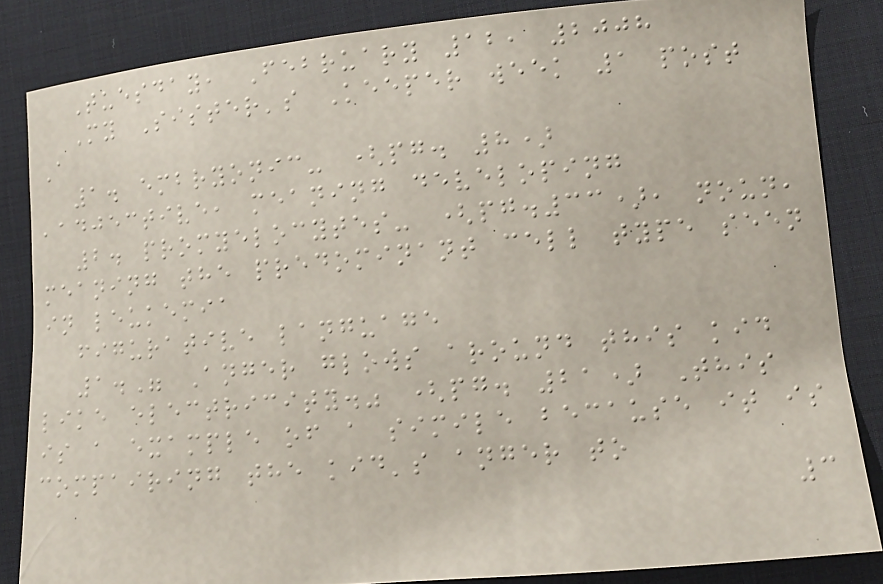Tuesday, February 12, 2008
My Sister's Keeper week 1 post
A
1. embryonic- (pg. 8)
,adjective, meaning developing
2. promyelocytes- (pg.33), noun,
meaning the predominant cell type seen
in leukemia
figurative language
1." Anger glows around this kid
like electricity." (pg. 21) This
is a example of a simile because it is
compairing the kid's anger to
3
